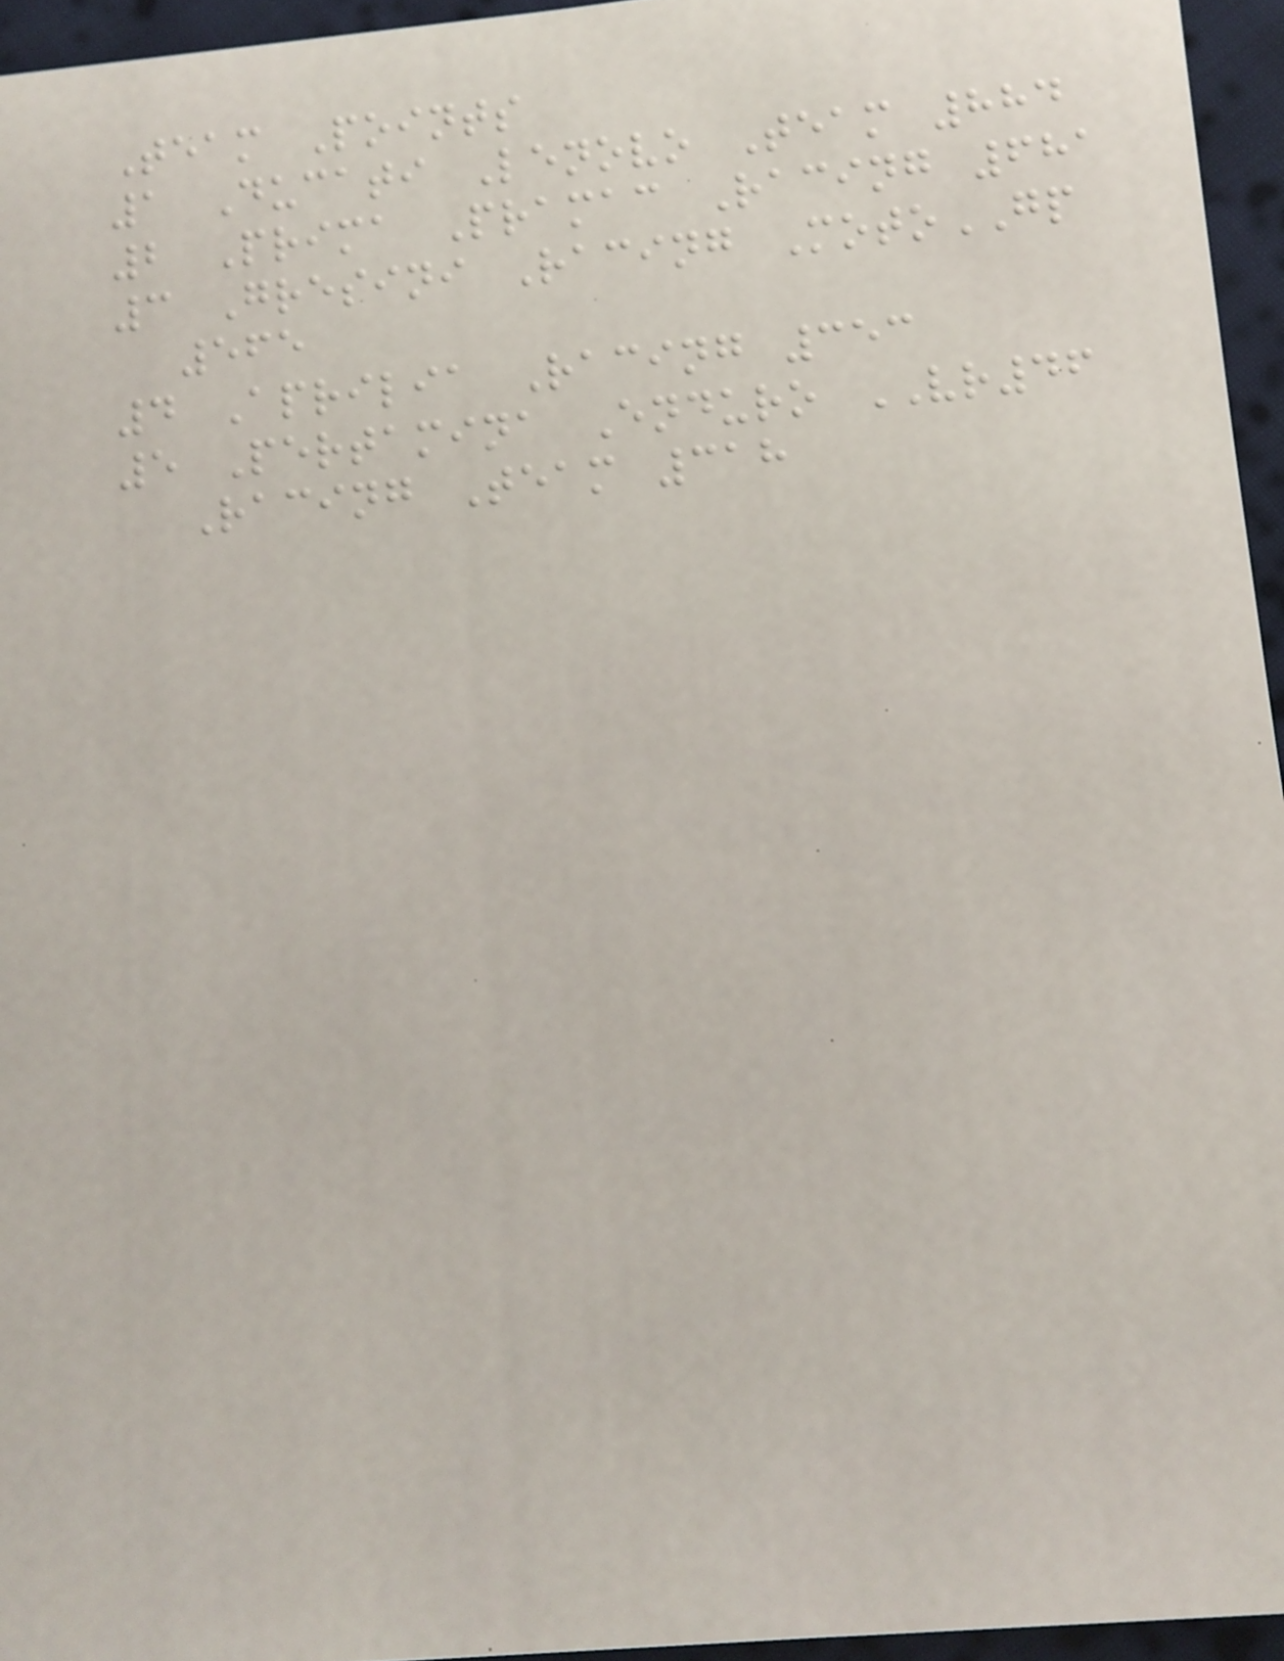Team Points
1 Ducati Lenovo Team 884
2 Prima Pramac Racing 681
3 Gresini Racing MotoGP
565
4 Aprilia Racing 353
5 Pertamina Enduro VR46
Racing Team 318
